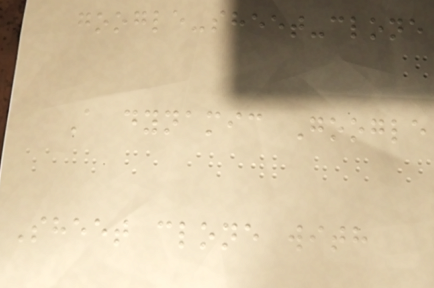google-sheet-clone
A dynamic Google
Sheet clone with
